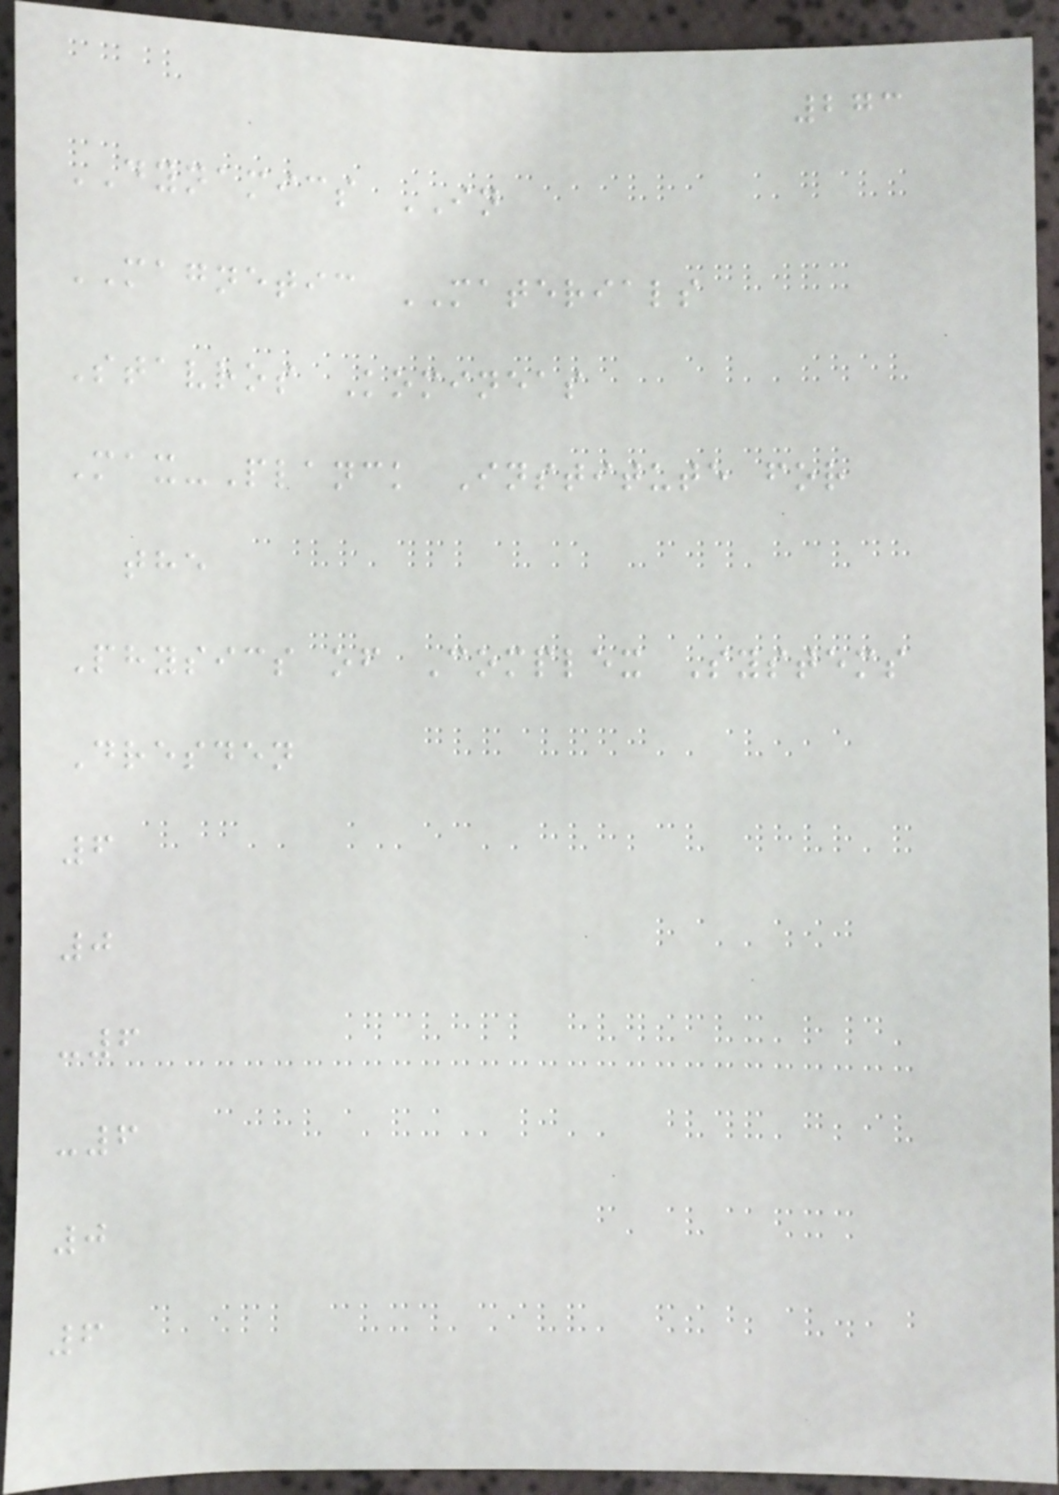273
DYNAMICS IN
MAGNETIC MATERIALS
Stavros Komineas
Max-Planck Institute for
the
Physics of Complex Systems
Dresden
6
0
-6
-6
0
6
